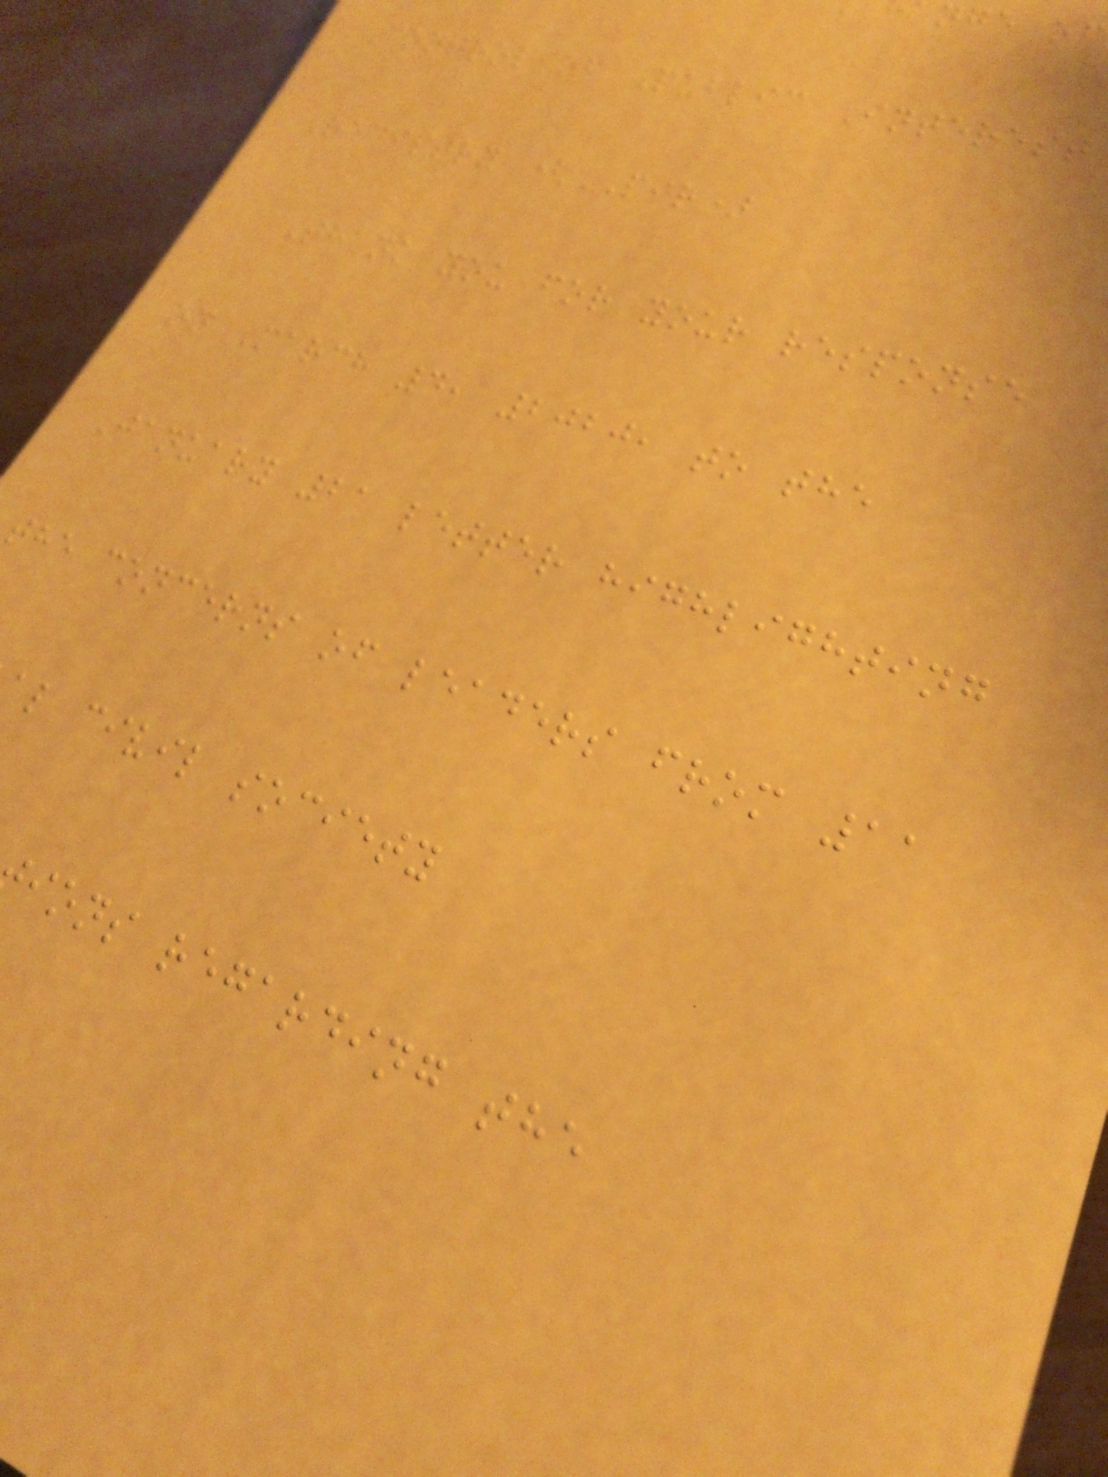Control of Public Interest
Registry (PIR)
Thank you for your response
on March 4, 2020, to the
January 21 letter highlighting
the concerns of leaders from 11
al civil society
ions regarding the
